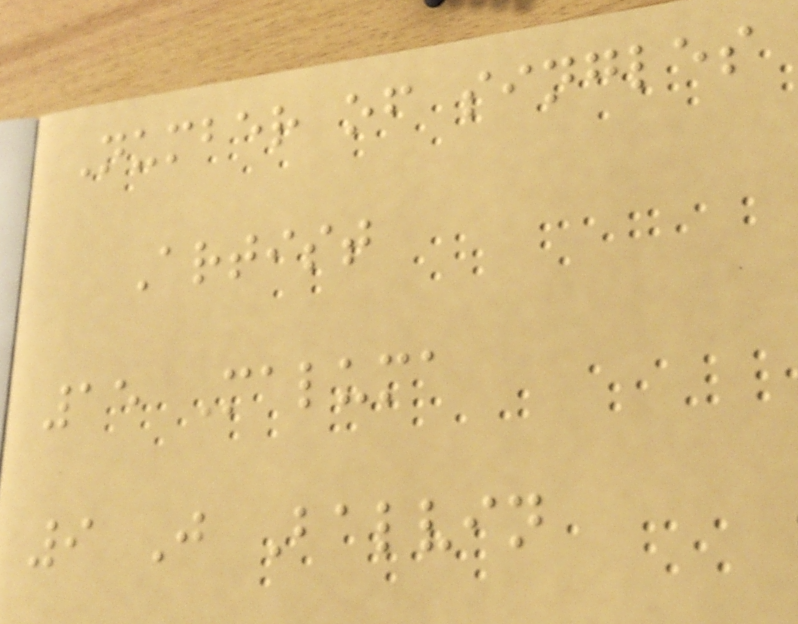Number of singles
Artist
15 Maluma
9 J Balvin
